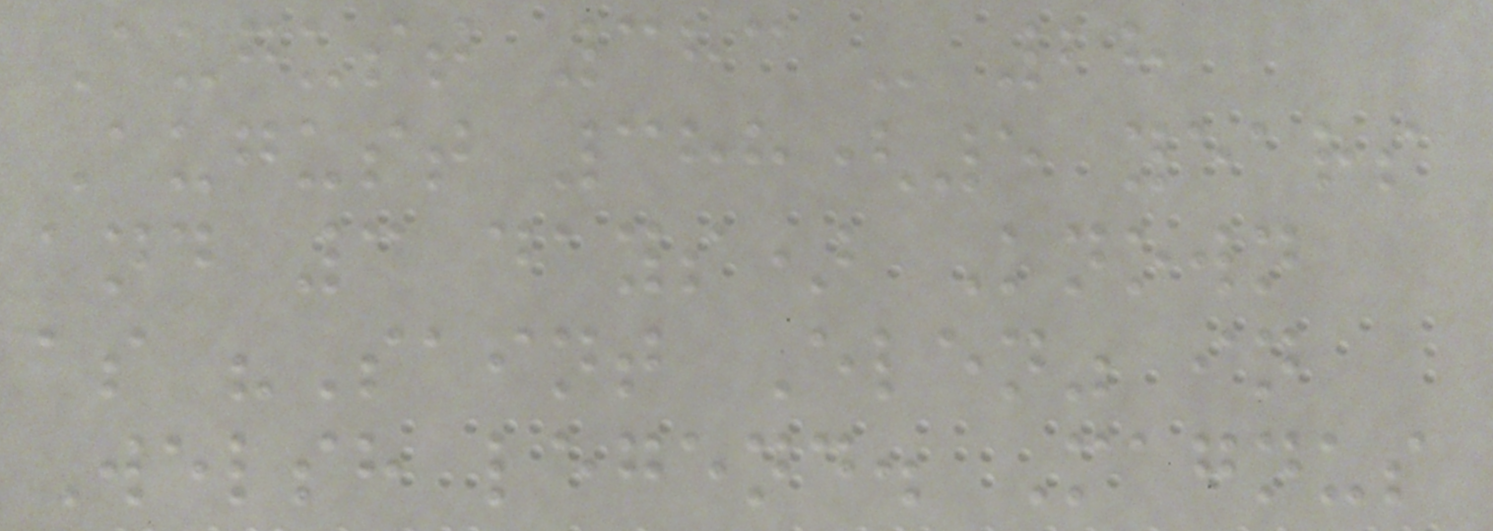August 383 - 28
August 388(5 years
and 3 days) Known
as "Saint Elen" in
Welsh legend. Magnus
